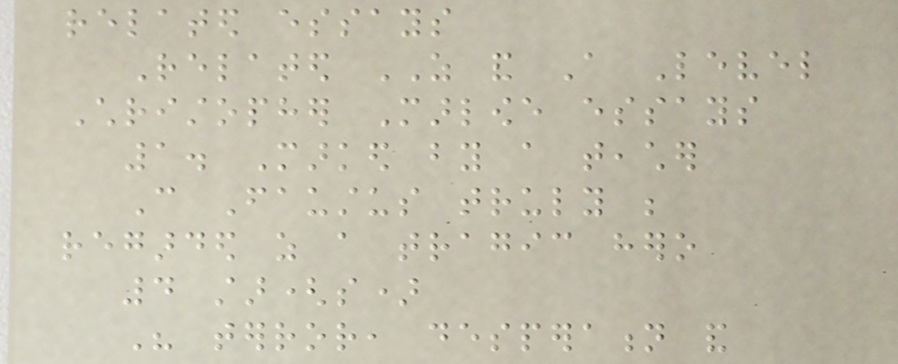related essays
Related AS and A Level
Christopher Marlowe essays
1. Marked by a teacher
Can Faustus truly be
regarded as a tragic hero
4 star(s)
His terror, desperation and
